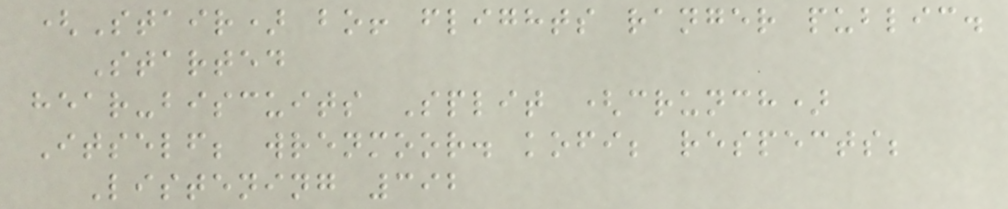(Stair) bo! flights ranger public.
Started
hear-biscuits Split (crunch)
Itself; wrenmoor. kofi; respects;
Listening 392
